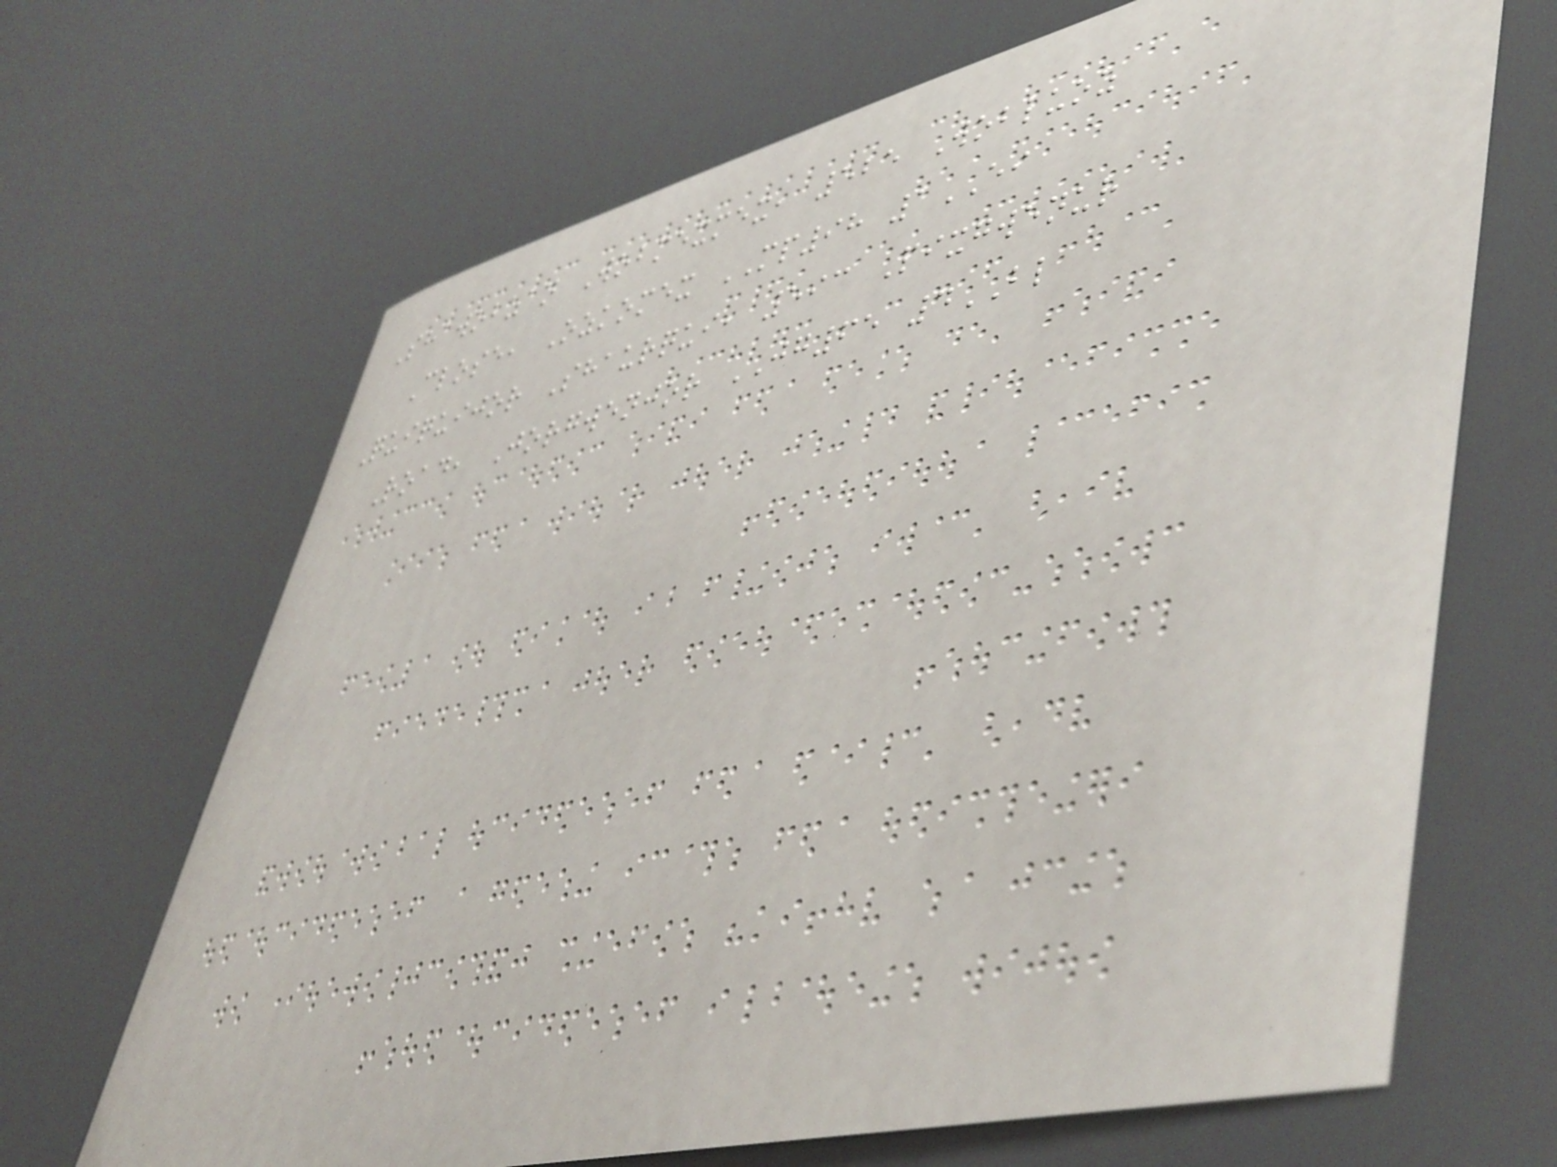Shawobzan Wobmexmex, 525 Wobluoz
Close, Ozkomex MP98 1EI
Quiquijor Shaurqui, 593 Pixgwenur
Road, Jorgwenjor JG65 4BL
